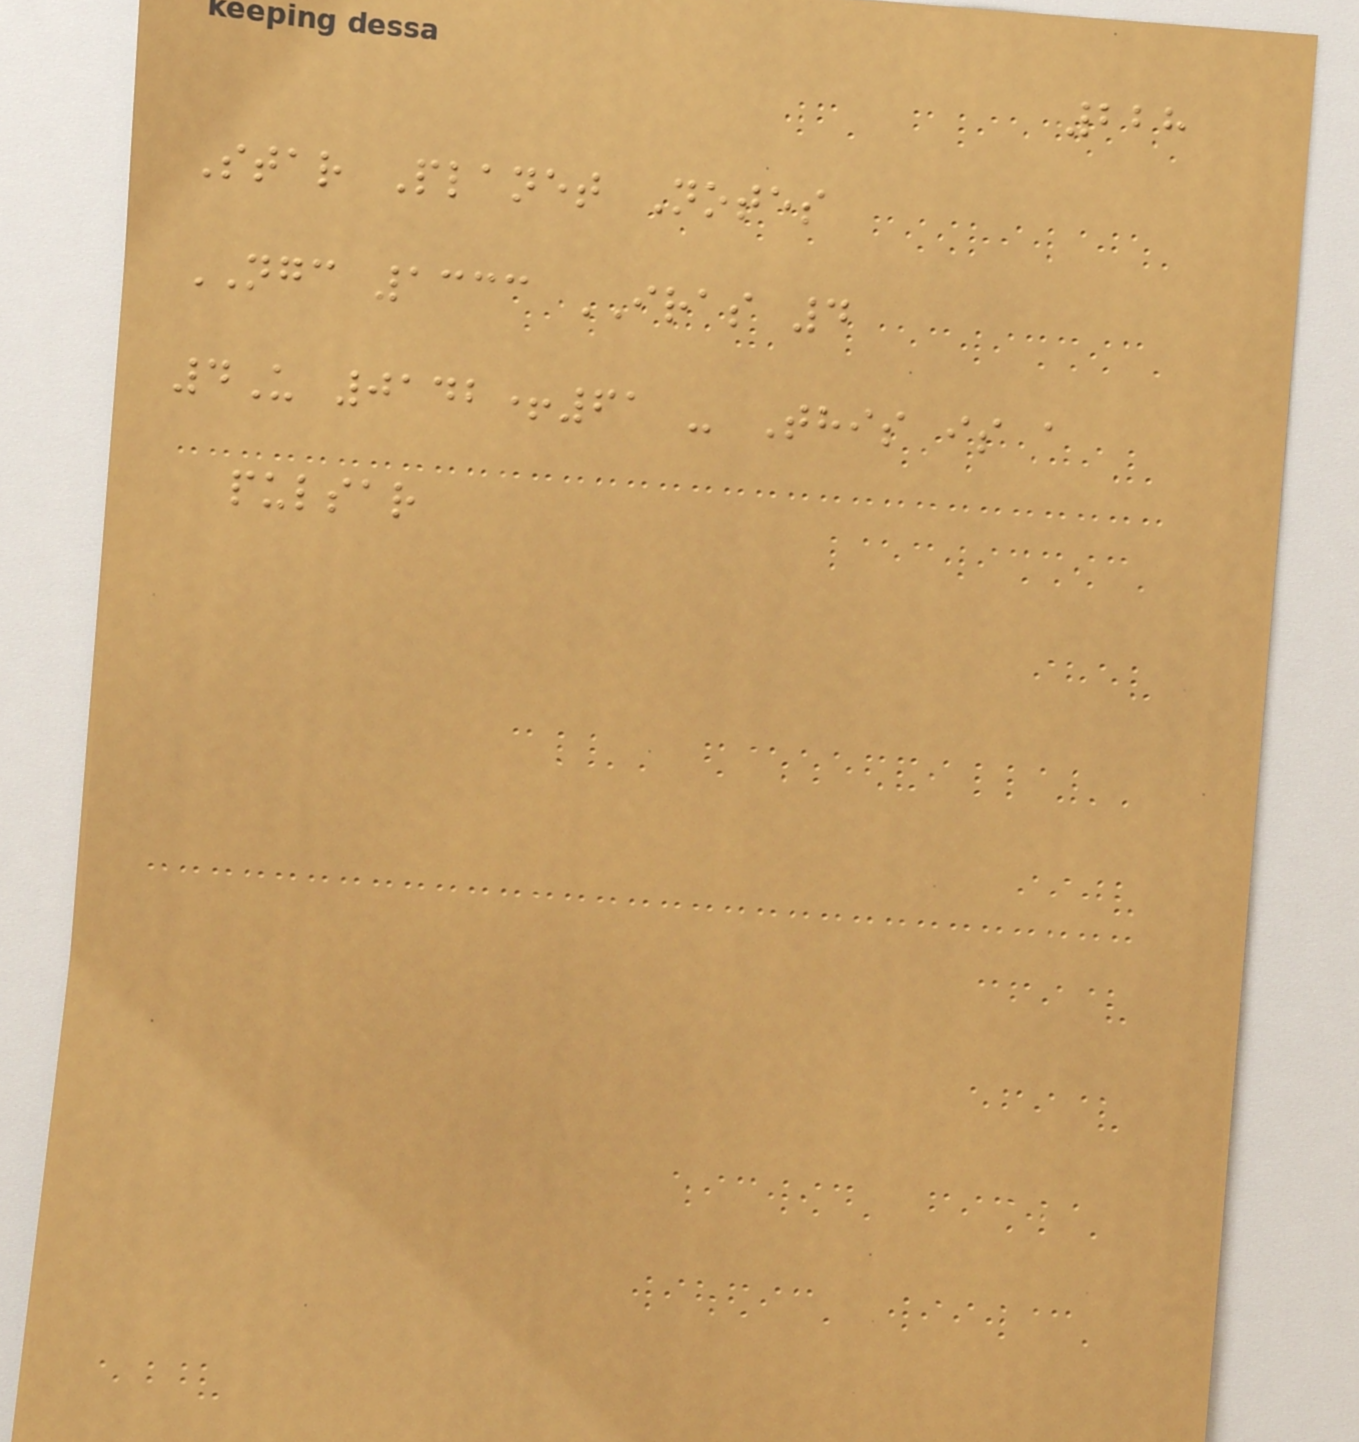228
Star Planet Notes
NGC 1333 IRAS 4
4U 0142+61 - This is a
pulsar
